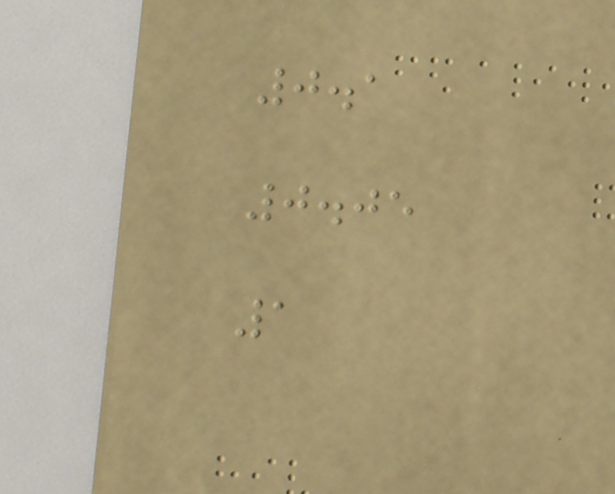0.1
0.05
1
